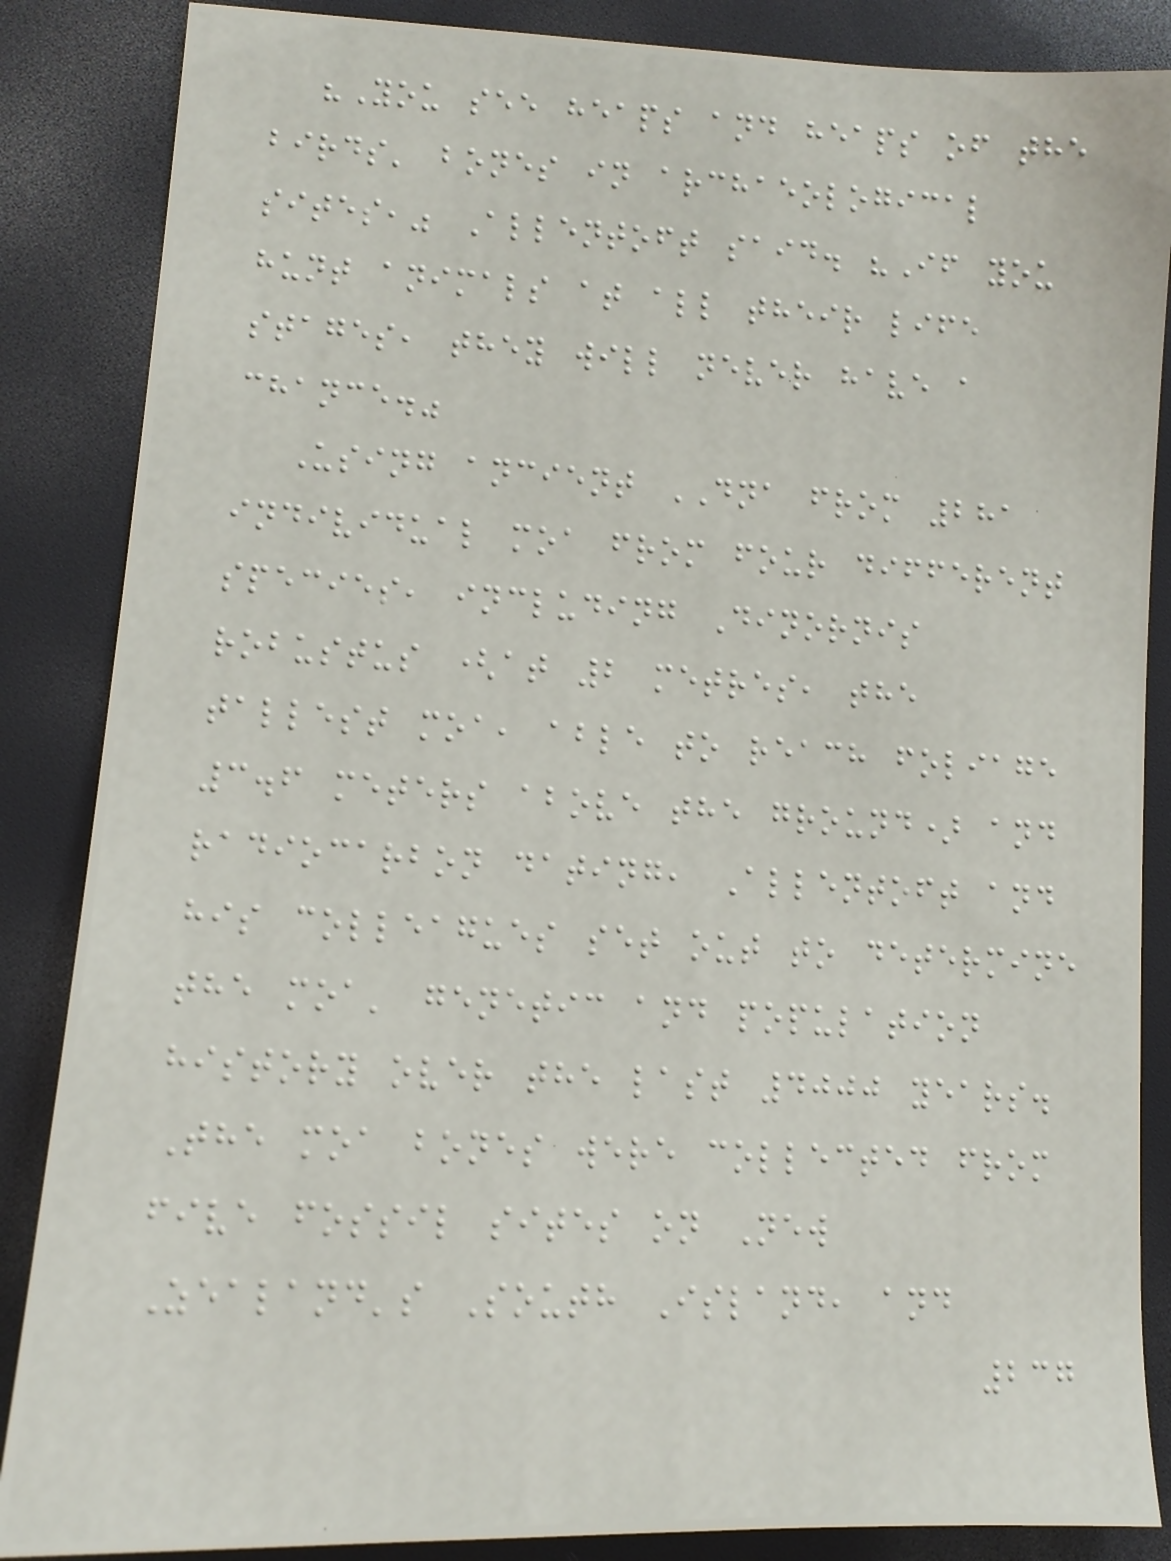"You see heaps and heaps of the
birds' bones in archaeological
sites," Allentoft said. "If you
hunt animals at all their life
stages, they will never have a
chance."
Using ancient DNA from 281
individual moa from four different
species, including Dinornis
robustus (at 2 metres, the
tallest moa, able to reach foliage
3.6 meters above the ground) and
radiocarbon dating, Allentoft and
his colleagues set out to determine
the moa' genetic and population
history over the last 4000 years.
The moa bones were collected from
five fossil sites on New
Zealand's South Island, and
237
